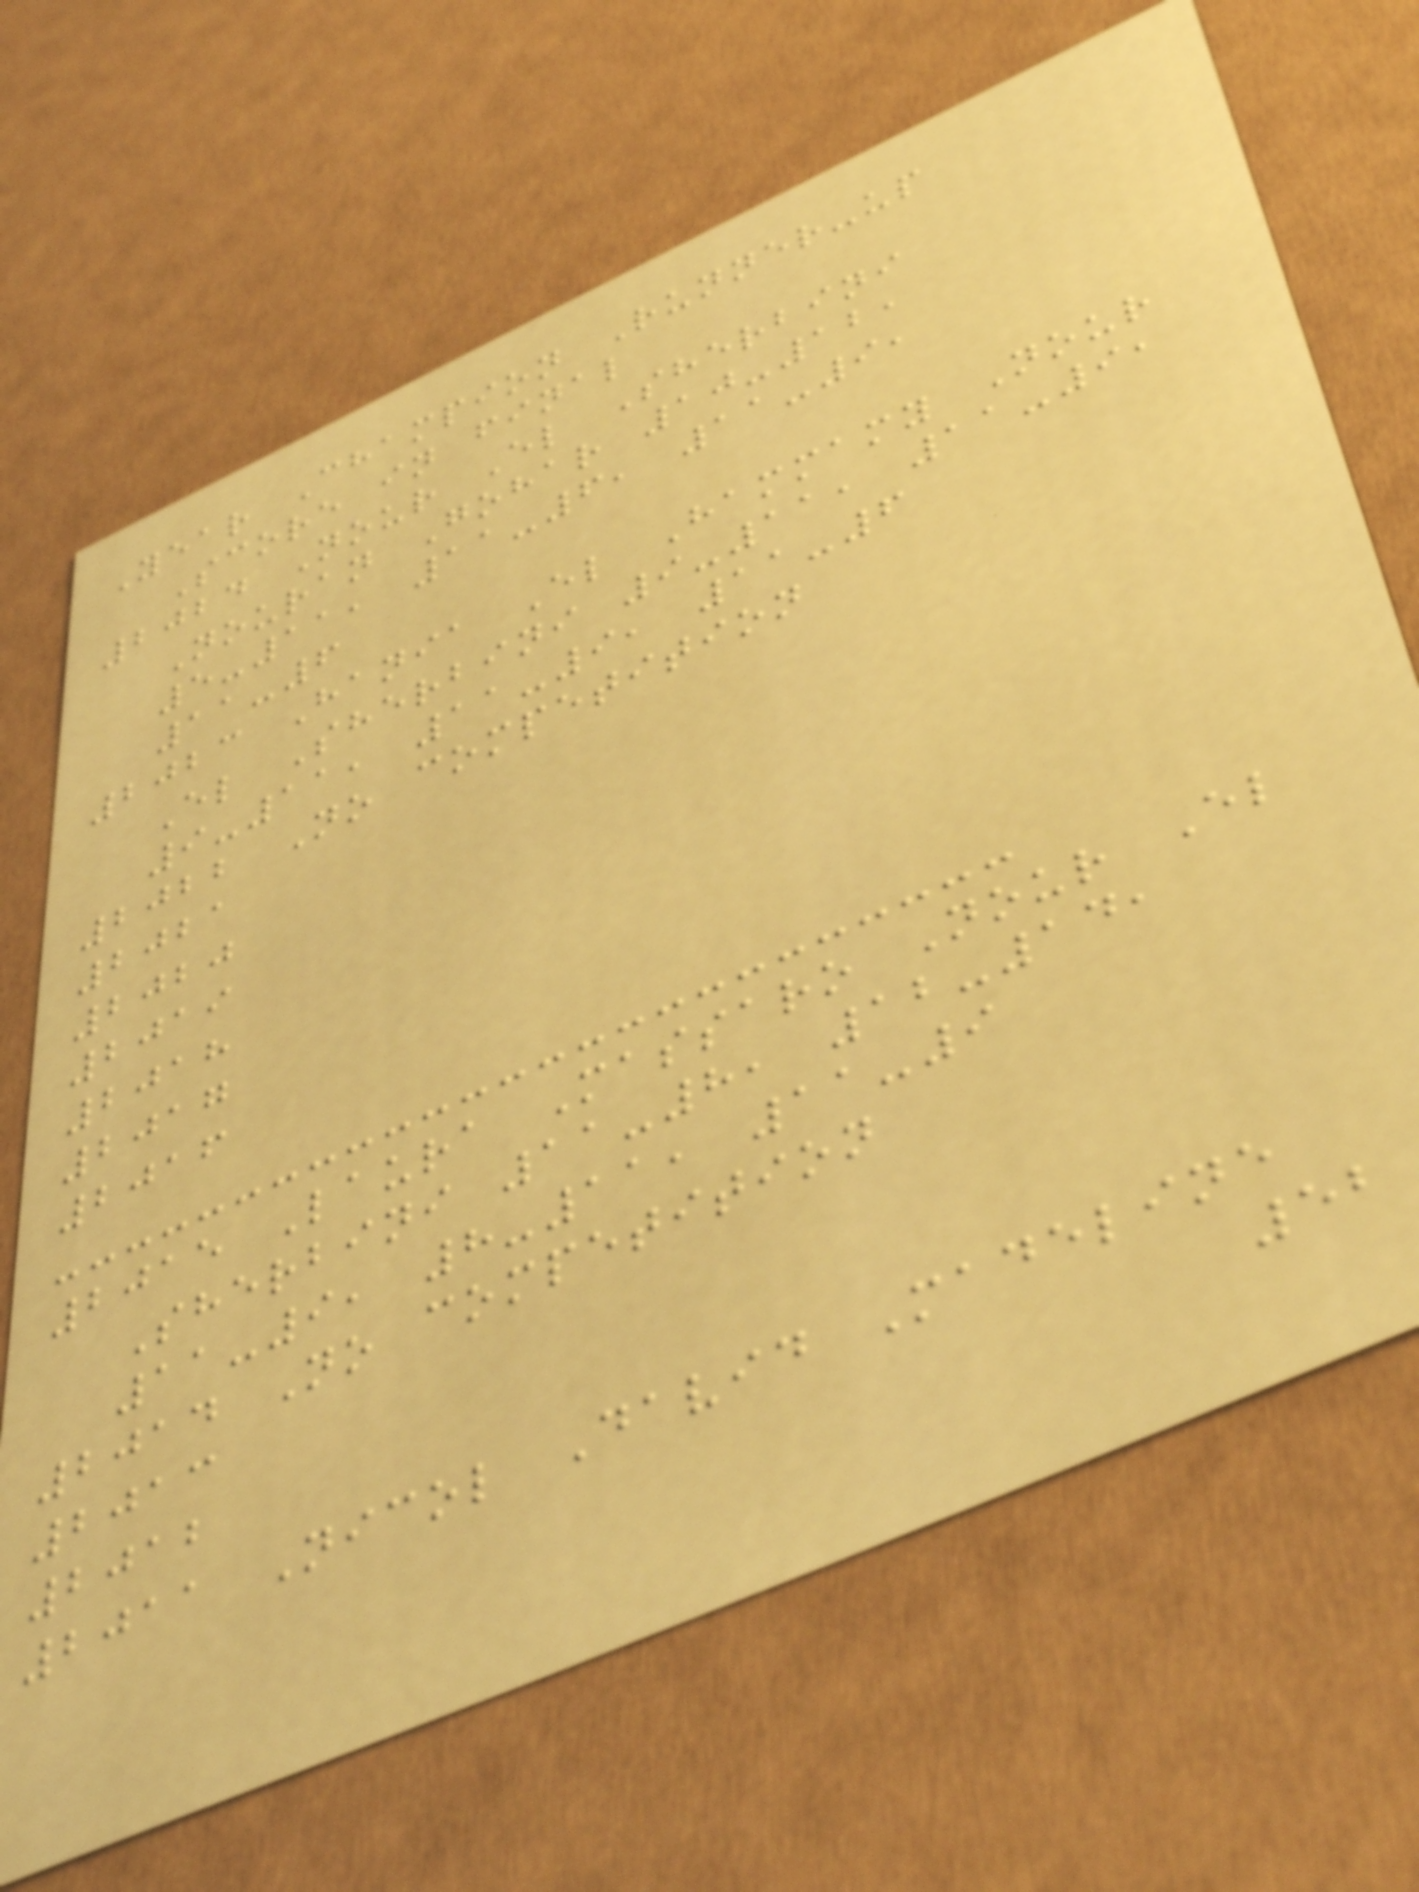Year Champion Runner-up
Score in final
2024 Nour El Sherbini
Nouran Gohar 10-12,
5-11, 11-6, 11-9,
11-6
2023 Hania El Hammamy Nour
El Sherbini 9-11, 11-9,
9-11, 11-9, 11-6
2022 No competition
2021
2020
2019
2018
2017
2016
2015 Laura Massaro Nour El
Sherbini 11-8, 12-14,
11-9, 8-11, 11-9
2014 No competition
2013
2012
2011 Nicol David Madeline
52
